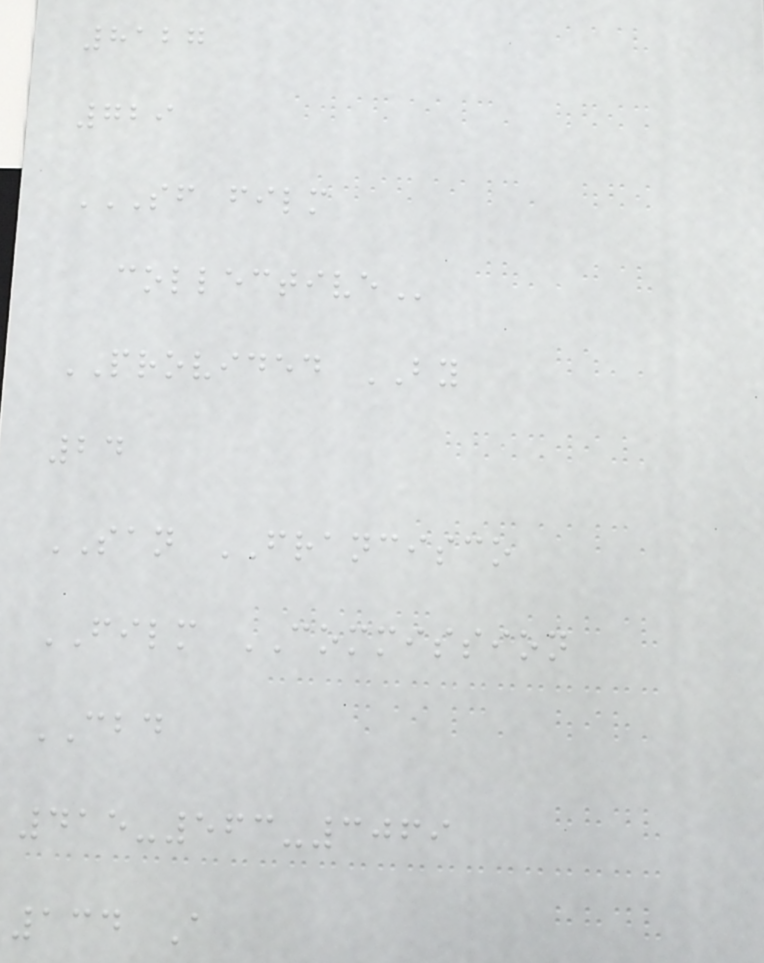8127
729
SF FILM
COLLECTIVE
PROVIDED BY
24
SAN FRANCISCO
FILM COMMISSION
CBD
415-563-3069
134 A
